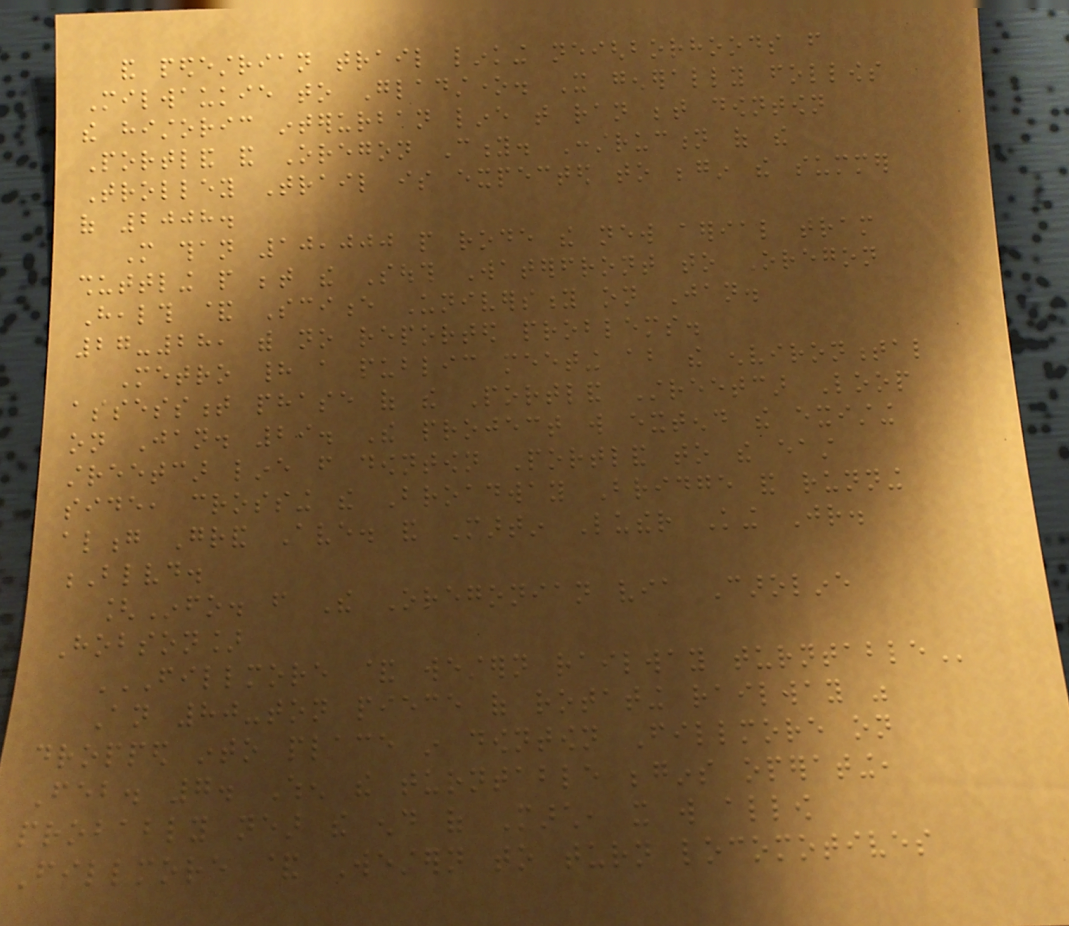and pedestrian trail linking neighborhoods from
Milwaukie to Gladstone. It generally follows
the historic interurban line that ran between downtown
Portland and Oregon City. Construction of the
Trolley Trail is expected to begin the summer
of 2008.
More than 10,000 people rode the new aerial tram
shuttling people between the South Waterfront to Oregon
Health & Science University on Jan.
27-28, with no reported problems.
Metro had a public meeting about the environmental
assessment phase of the Portland Streetcar Loop
on Jan. 29. The project will extend the existing
streetcar line from downtown Portland to the east
side, crossing the Broadway Bridge and running
along Grand Ave. and Martin Luther King Jr.
Blvd.
[Info. from The Oregonian via Caroline
Hobson]
FILLMORE & WESTERN RAILWAY TURNTABLE
An 80-ton piece of rotating railway was
dropped into place in downtown Fillmore on
Feb. 7. When the turntable begins operating,
probably near the end of March, it will allow
Fillmore & Western to turn locomotives
